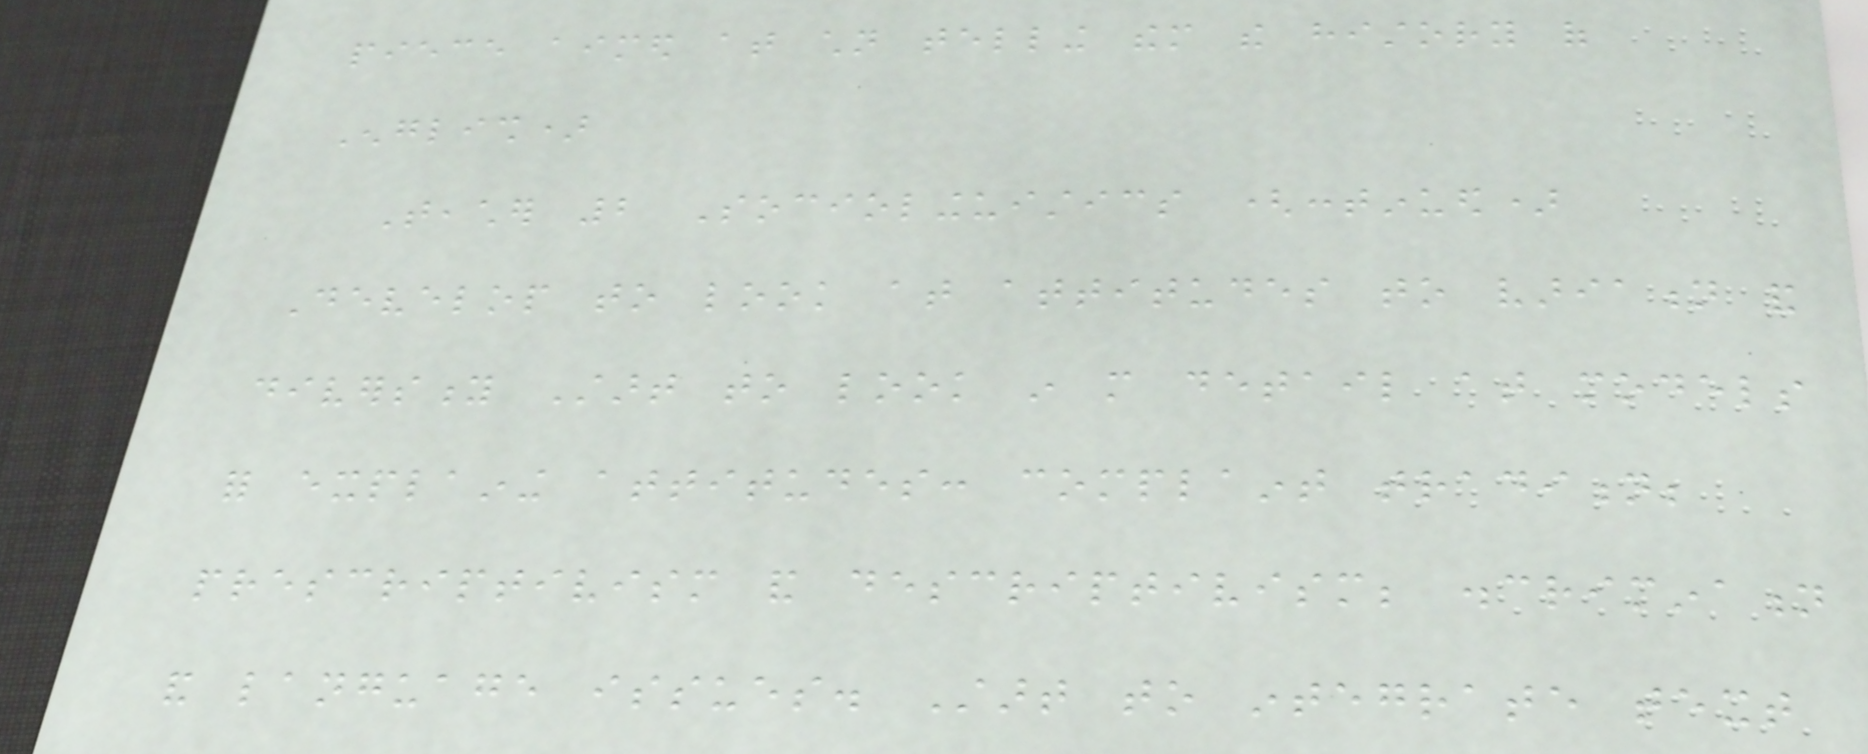piece aimed at children telling them the history of
English)
Teacher 2 Sociolinguistics (continued)
Develop to look at attitudes to variation and
diversity Start to look in more detail at models
for explaining attitudes: complaint tradition;
prescriptivism and descriptivism; discrimination
and language issues. Start to integrate text
